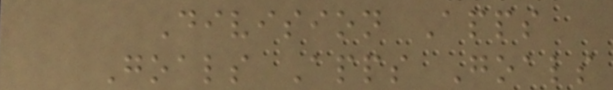Division Apps
Goals Apps Goals
